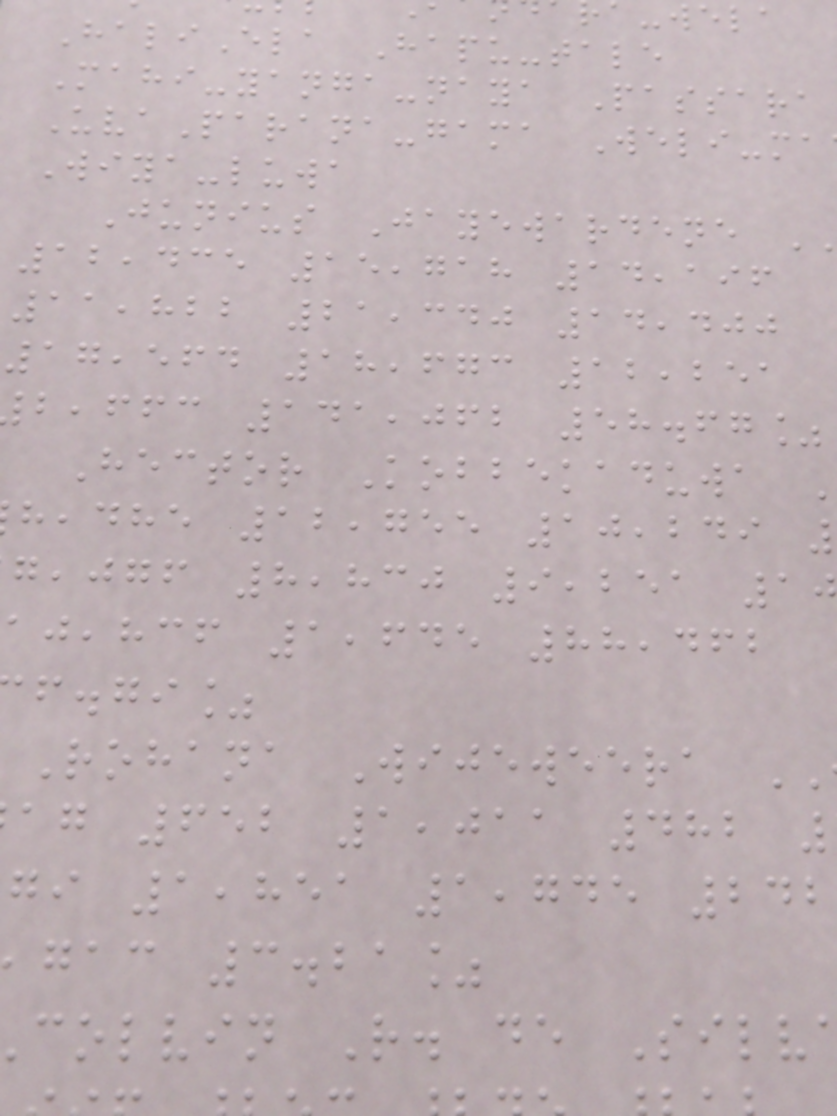HaliEla Hapu-tale
Mahi-yanga-naya Passara
UvaParana-gama Weli-ma
Wiya-luwa
Junius Jayewardene
12,435 15,718 14,196
11,822 21,340 14,400
17,564 18,673 12,251
,ffc 141,062 58.67%
Hector Kobbekaduwa
,dhe 12,755 10,249
,jgf 8,830 9,251 1
,hcf 1,645 88,462
f.gi%
Rohana Wijeweera
ag 652 1,011 482
gi 1,851 1,745 242
gac 3.21%
colvin R. de Silv
